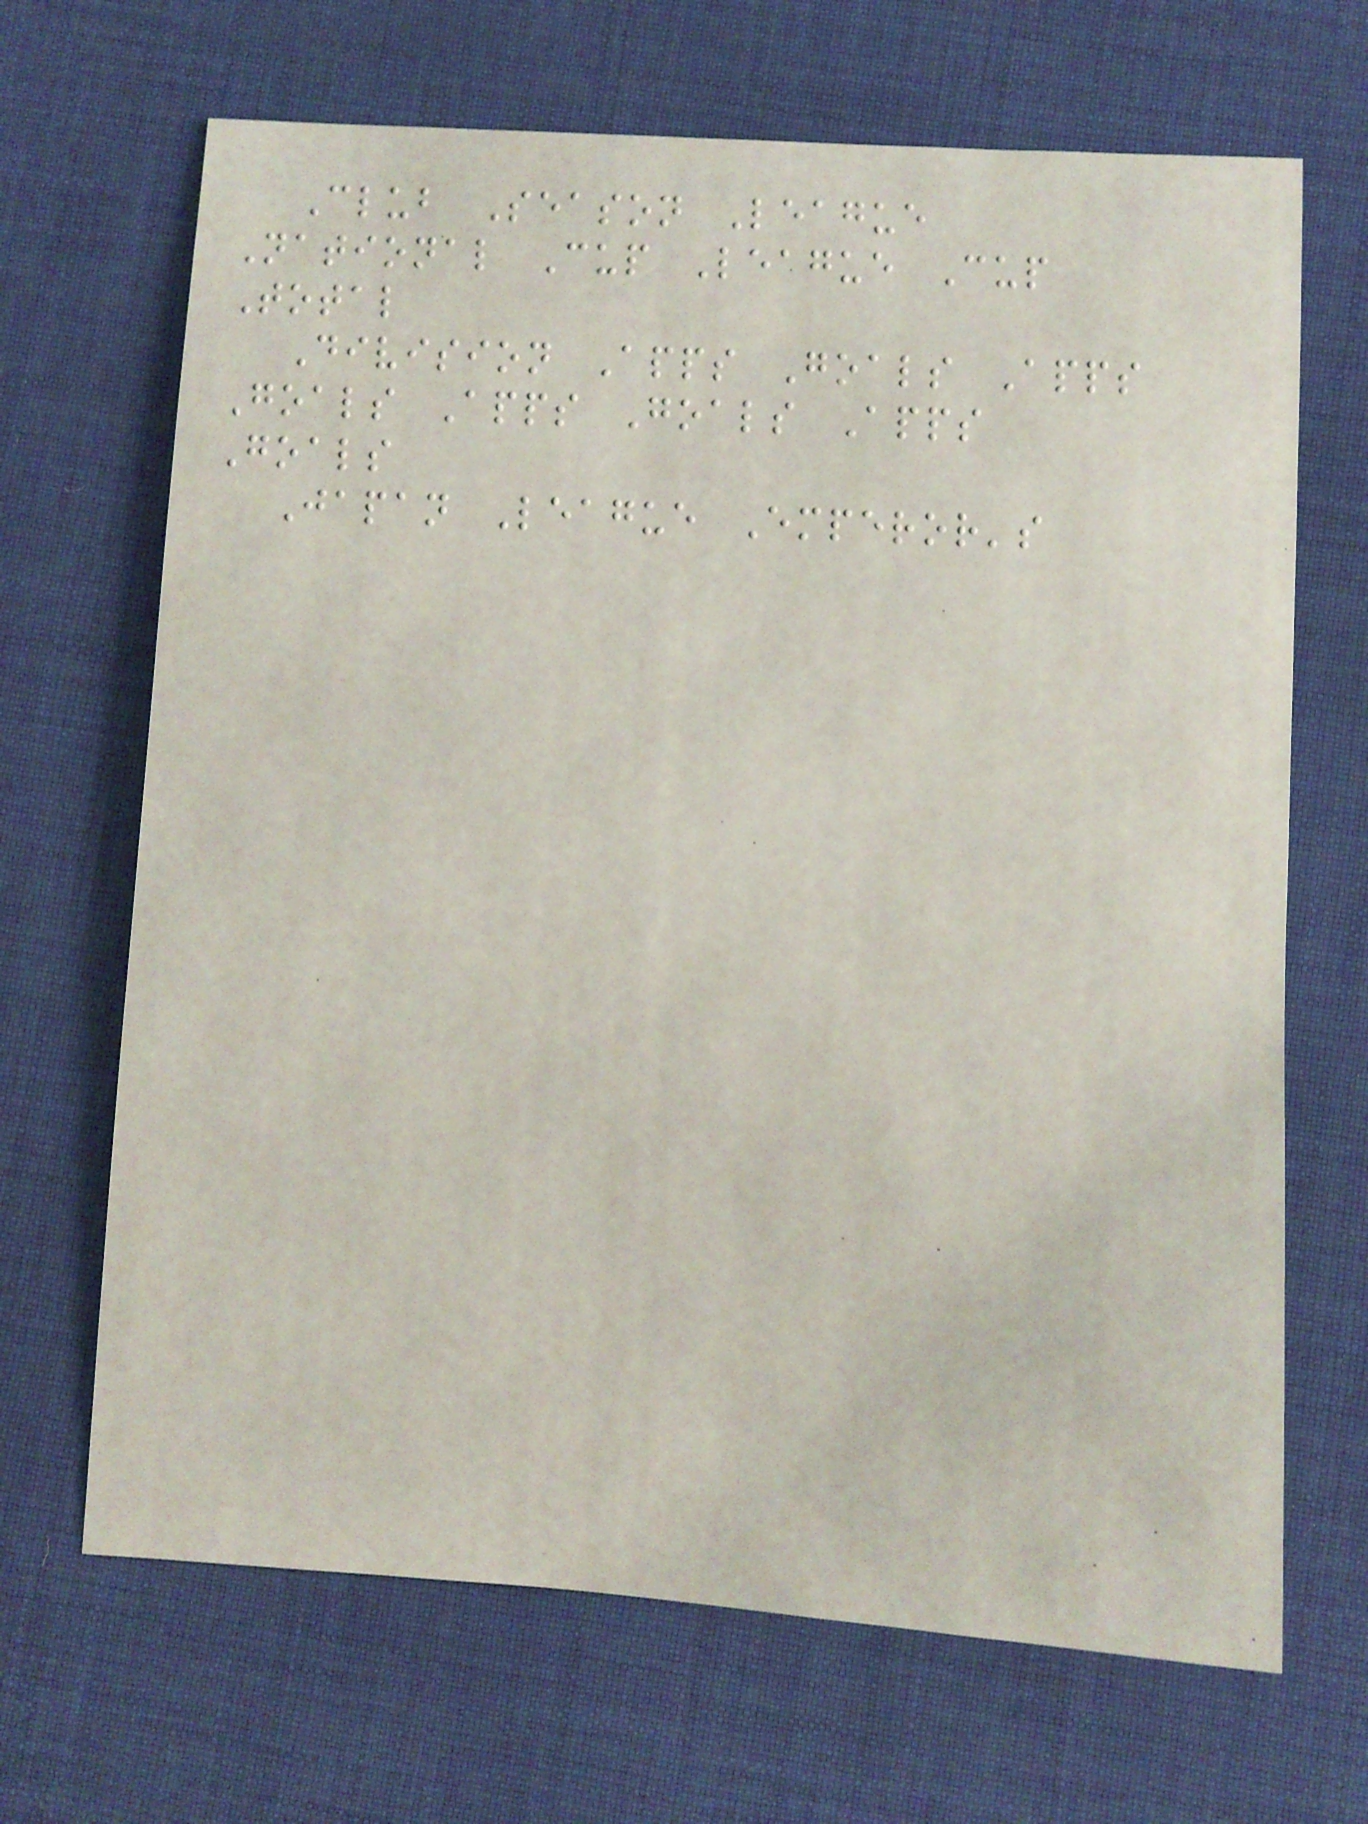Club Season League
National Cup League Cup
Total
Division Apps Goals Apps
Goals Apps Goals Apps
Goals
Japan League Emperor's
